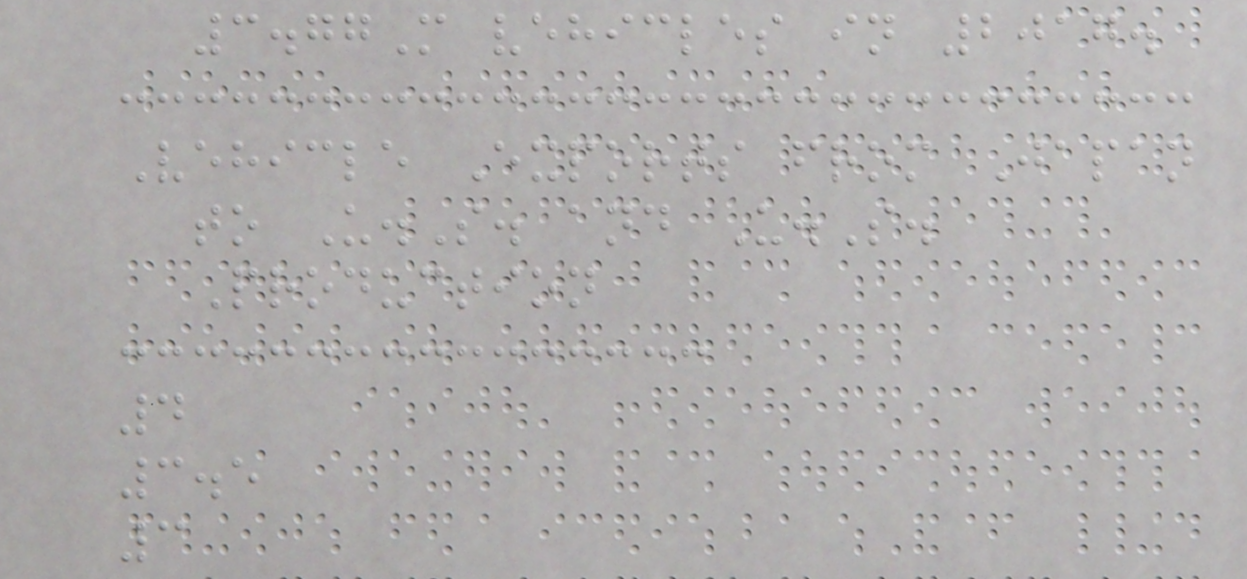3.77M vehicles in 2017.
Vehicle Exports from Japan
to U.S. and U.S.
Production
4
3.5
3
